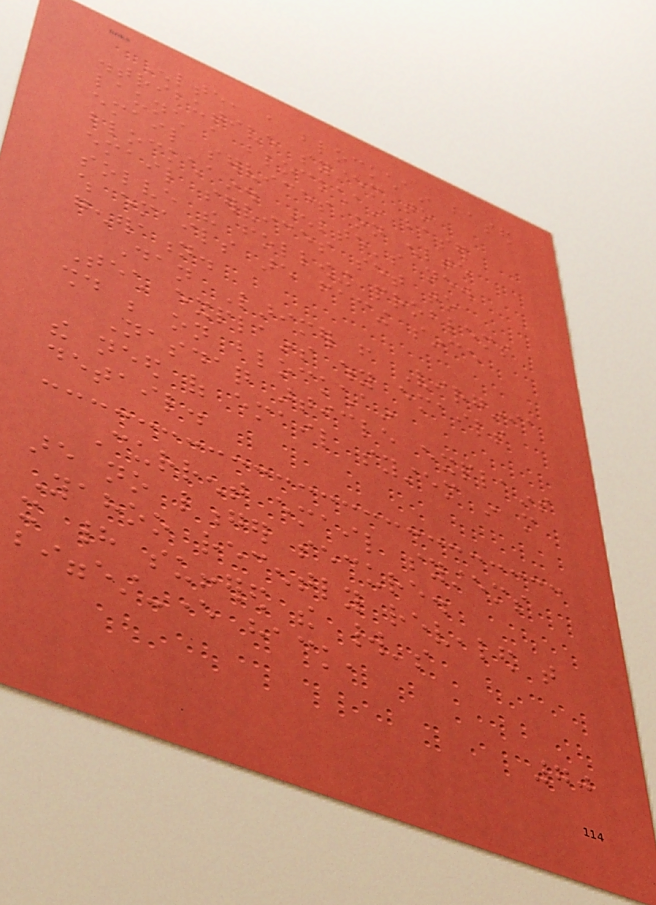Enlte, a blockchain based
distributive system to
launch a blockchain based
email services on enlte
blockchain. Enlte's new
email services set to
solve the following problems
which emails are facing since
generation.
Dan Larimer from Virginia
Tech explains why emails
should be on blockchain
Nasdaq article explains
the need of email system in more
detail.
Current email systems
are no longer secure.
Yahoo recently revealed that
it had suffered the world's
biggest-ever hack,
70
